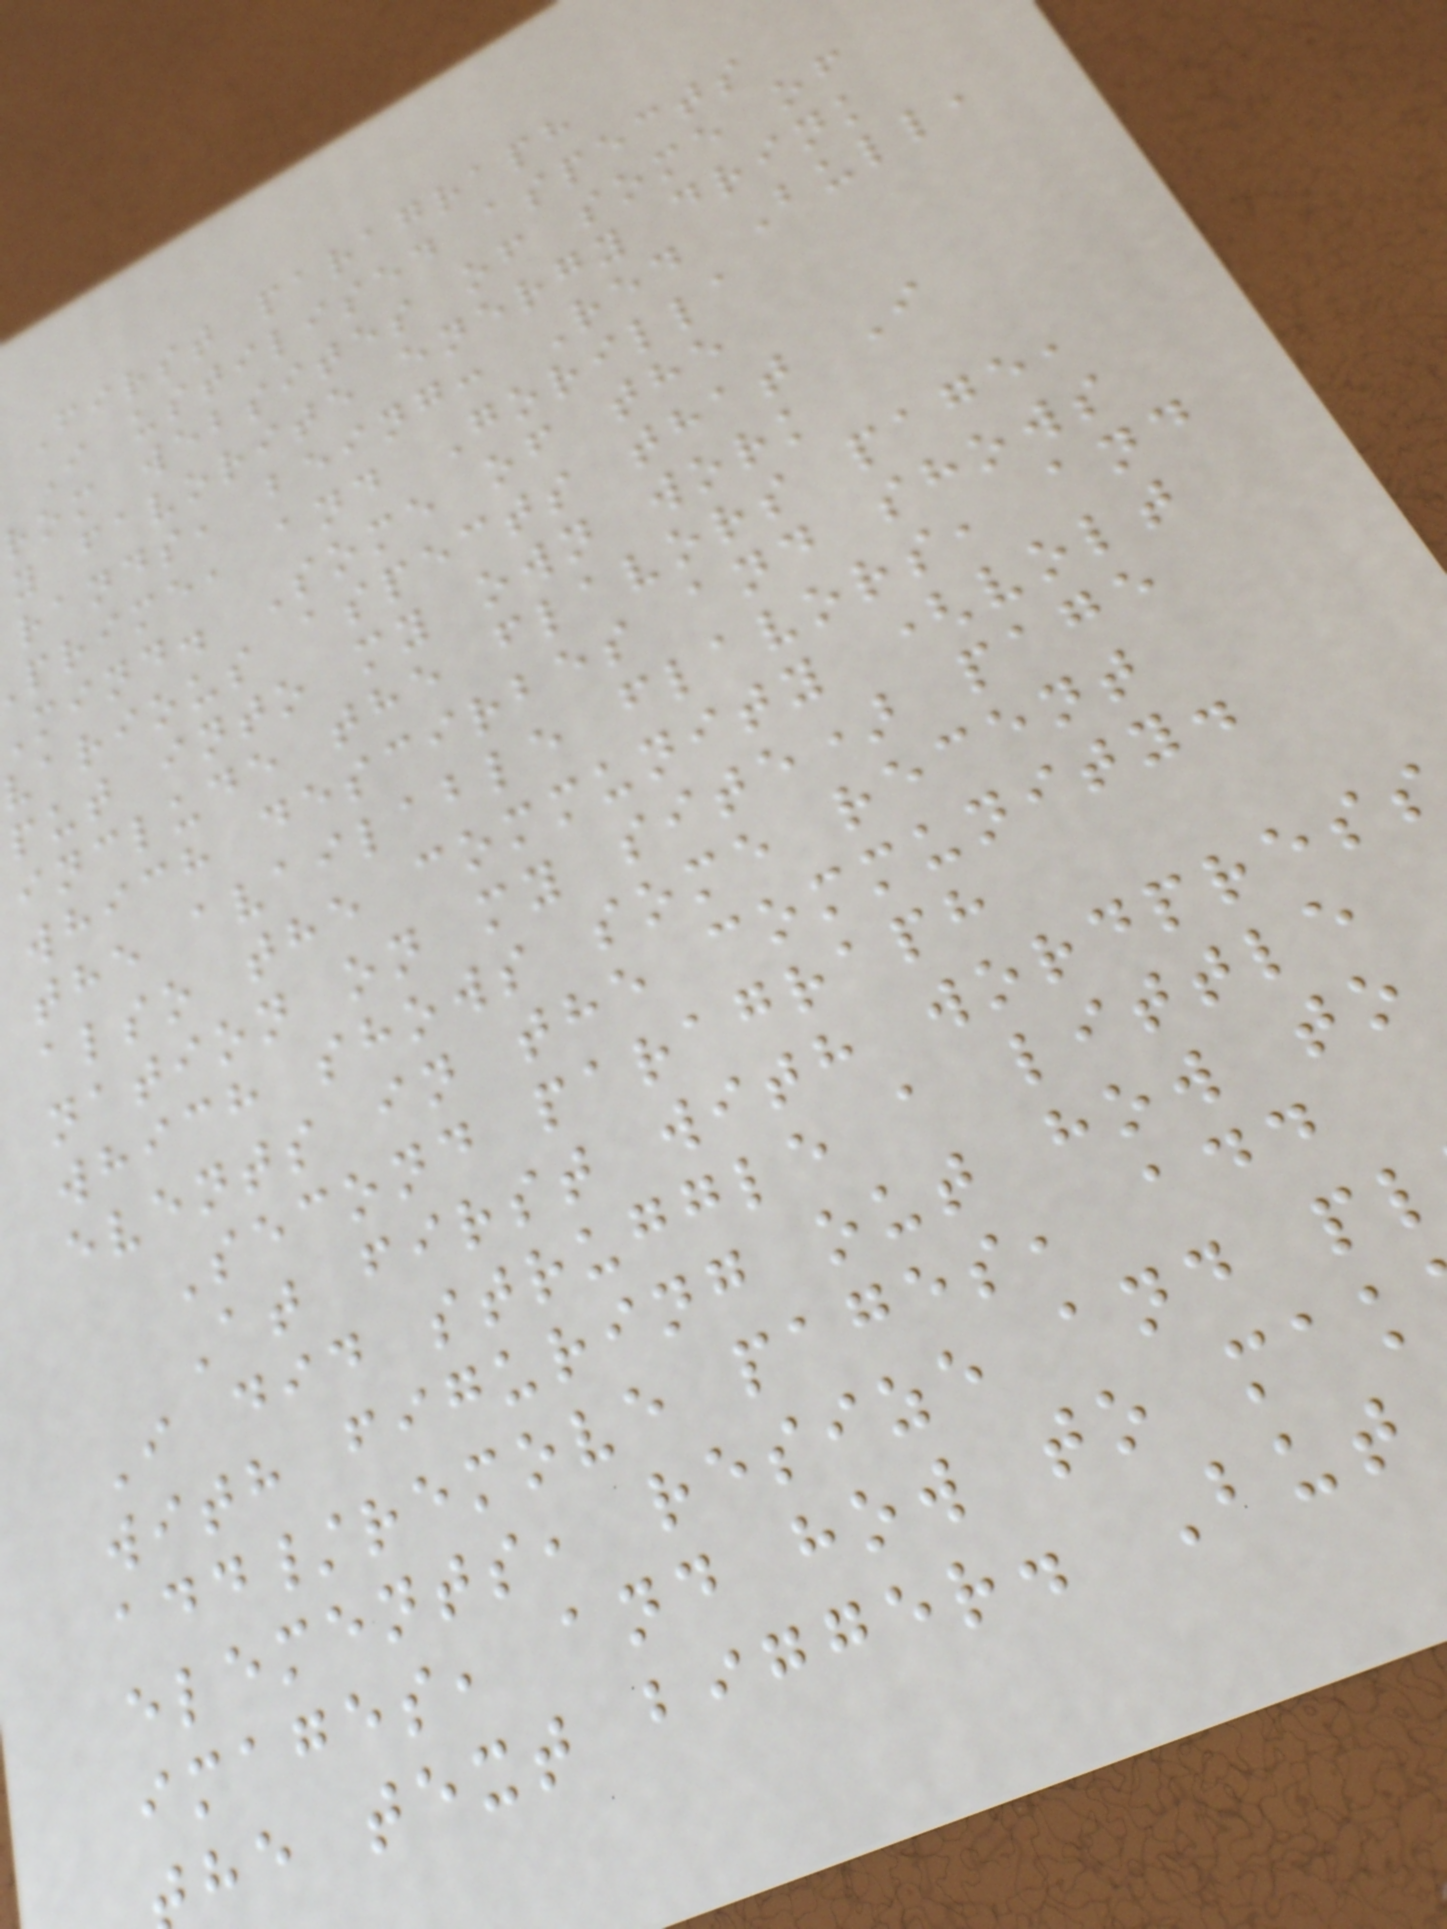First paragraph
I ustilised aspects
rom websites of some of
y favorite energy drink
rands, being: Red Bull,
prime, and Gorilla
mind. Some of the
various aspects that I
put into my own work
include the flavors page,
which descirbes and shows
the available flavors, and
also the community (volt
nation on my site) page
which shows some recent
events in the community.
Second paragraph
At first with wordpress
I did struggle a little
with figuring out how to
add/remove pages, add
elements, resize and pl
images, and how to mak
he text bigger. But
